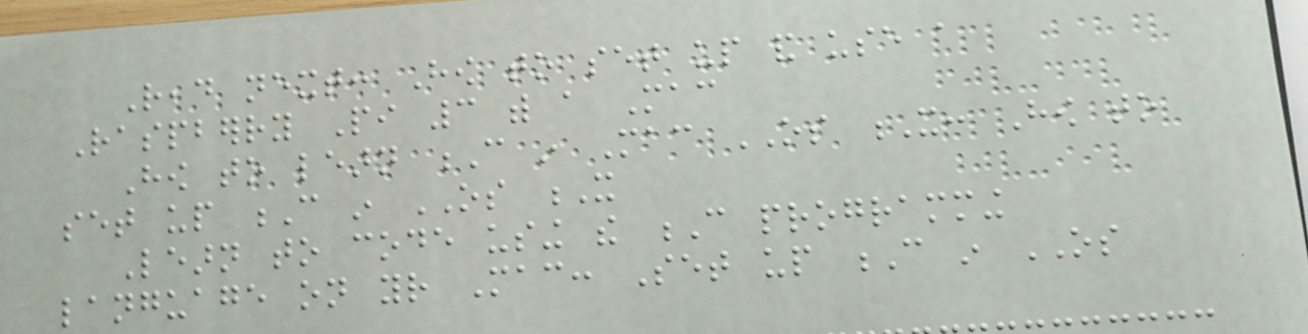Read next: How to set up and use a
Raspberry Pi 3 with a Mac
How to learn C in Mac OS X: How to
set up C in OS X
Learn to code using the C programming
language on your Mac: Set up C in OS
